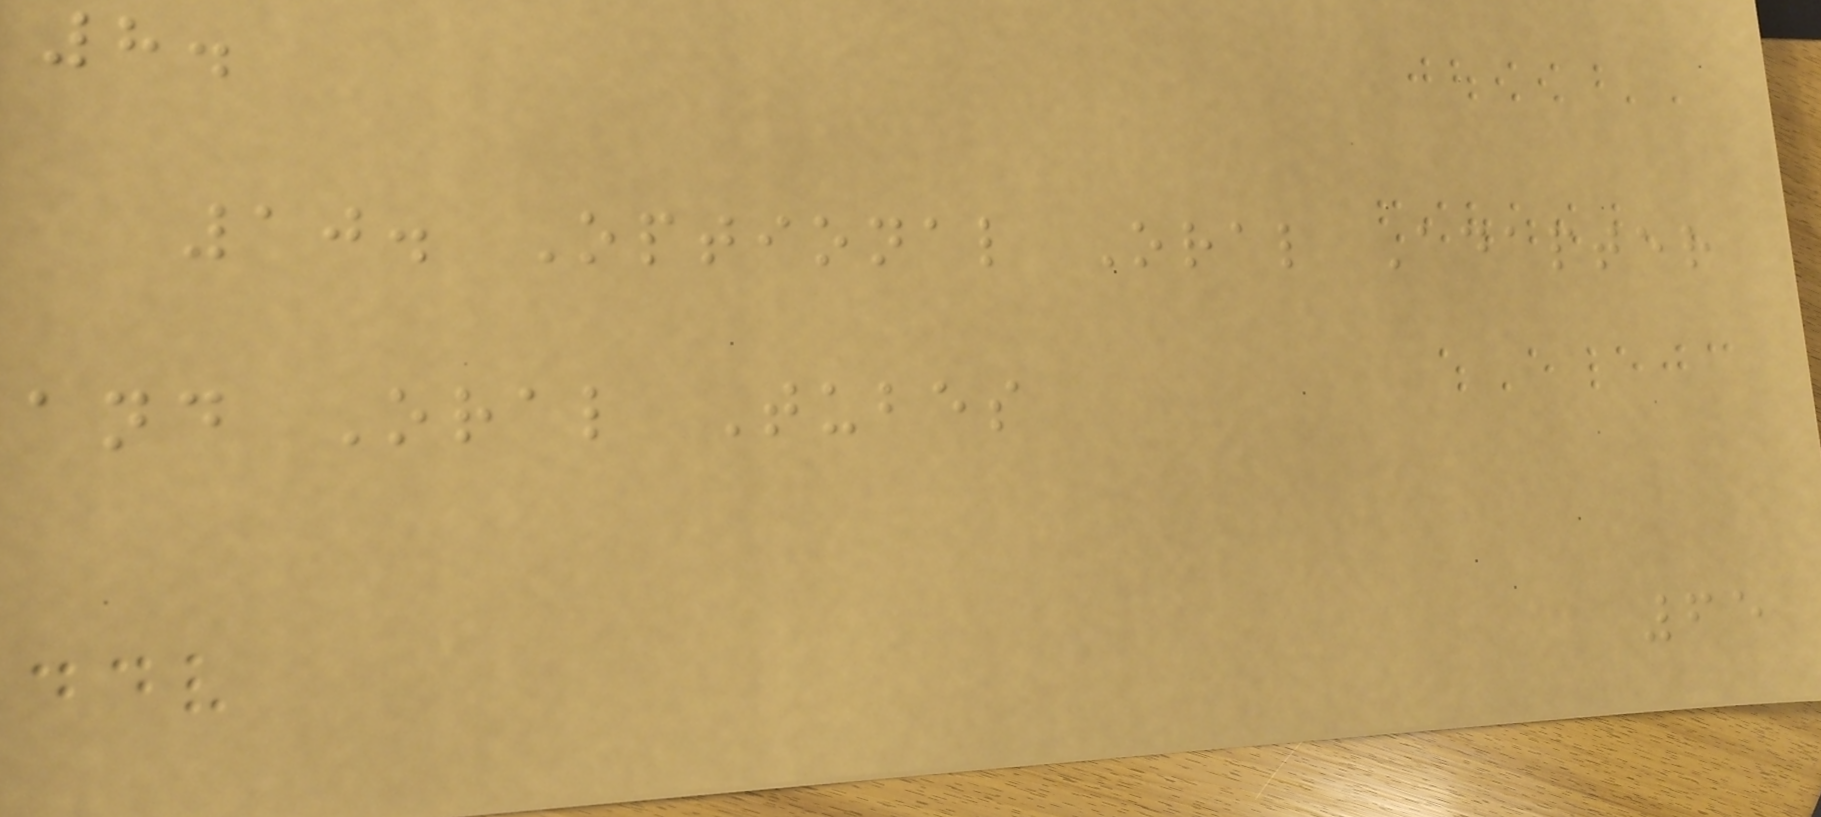8.
10. Optional Oral Adapter
and Oral Tubes
65
